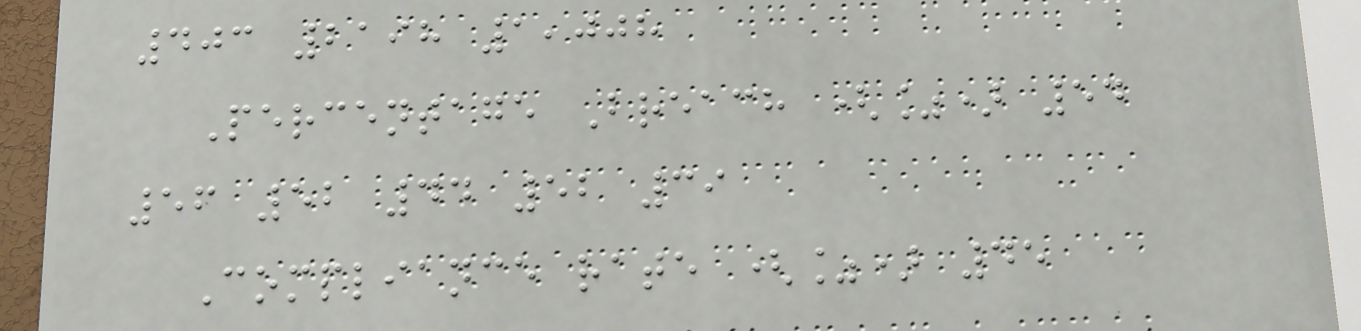403 2198 1,008
Percentage Breach (%) 54
56 52 44 52 39
Compliance rate (%) 45
